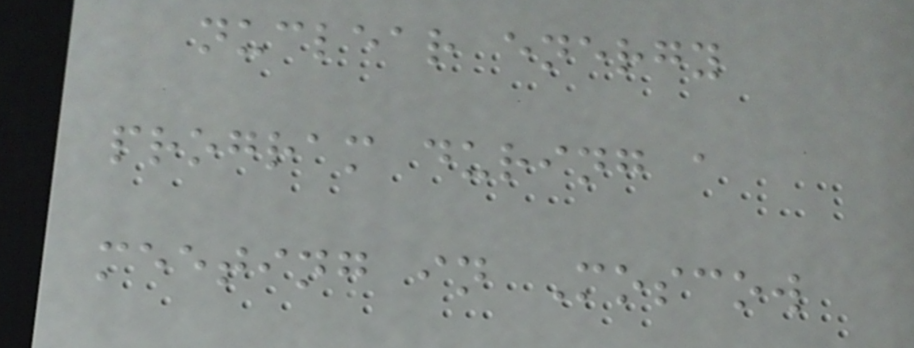nuclear energy
program during a
meeting in Moscow
